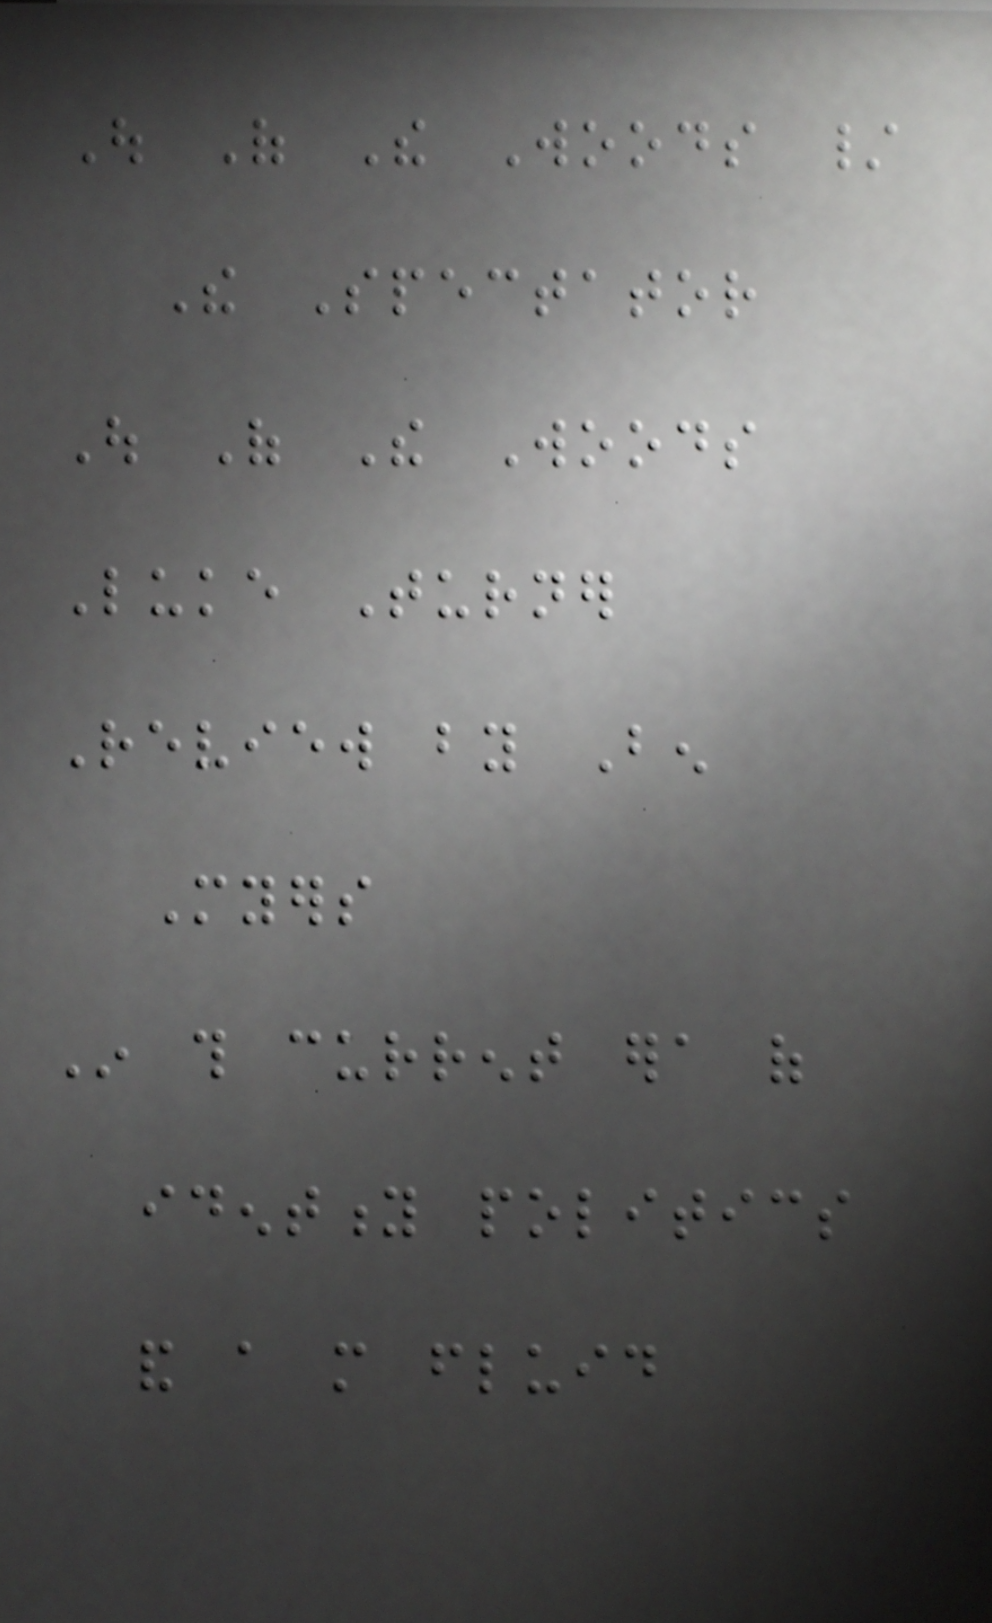Out Of The Woods /
The Spectator
Out Of The Woods
Luke Turner
Review by Ben
Myers
In this current era of
identity politics
and a more fluid
